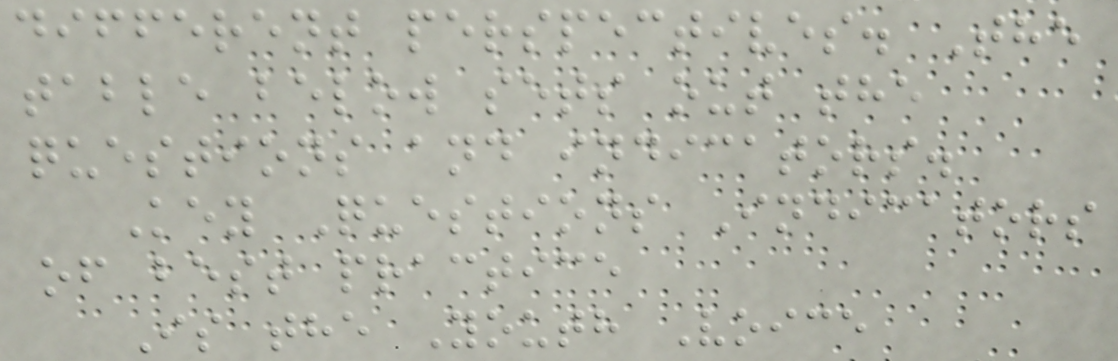different perspectives. The
table below sets out the
questions and indicators.
Key Questions Indicators
of best practice
Is the Youth Voice
